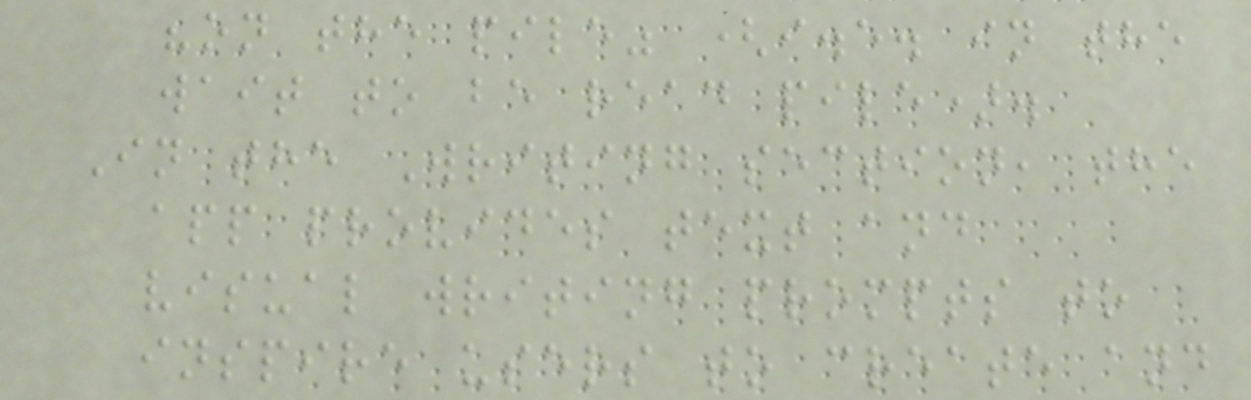"on the pile" (i.e. in the
wait to be read pile).
In the Writing section, the
app provides text and
visual writing prompts to
inspire users to create and
